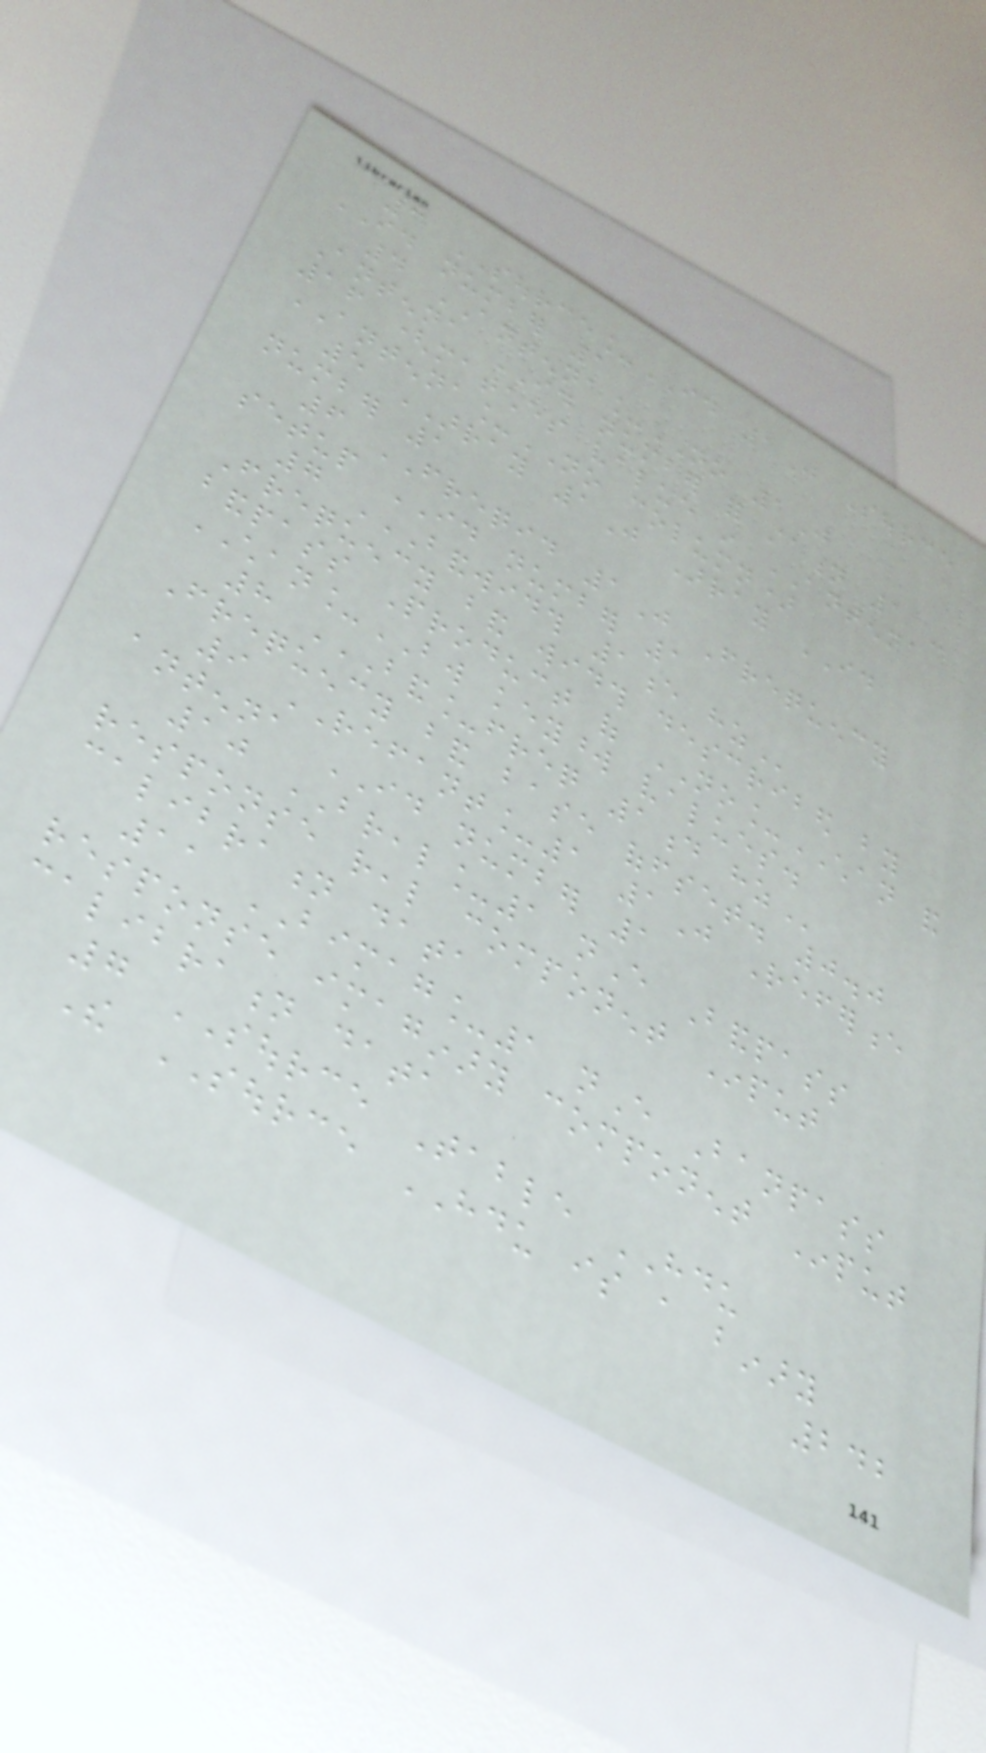3 SOURCE_ID 1J Source
ID number 1
4 ANTENNA_NO 1J
Antenna ID number for station 1 -
16 (matches value in ANTENNA
ANTENNA_NO column)
5 ARRAY 1J Array ID
number 1
6 FREQID 1J Frequency
setup ID number 1
7 BANDWIDTH 1E HZ
Frequency band width described by
bandpass Product of NO_CHAN and
CHAN_BW keyword values.
8 BAND_FREQ 1D HZ
Frequency band base offset. 0.0
9 REFANT_1 1J Reference
antenna ID number 1
10 BREAL_1 nE Bandpass
response real component Input
calibration data
11 BIMAG_1 nE Banpass
response imaginary component Input
calibration data
7 SOURCE Table HDU
The SOURCE HDU is a binary
242
